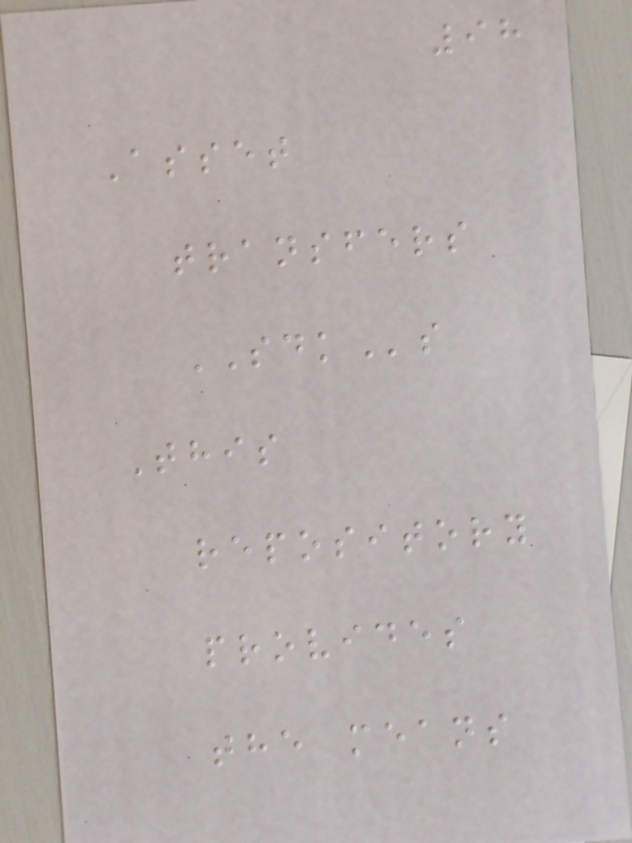98
Asset
transfers
SDKs
This
repository
provides
the means
